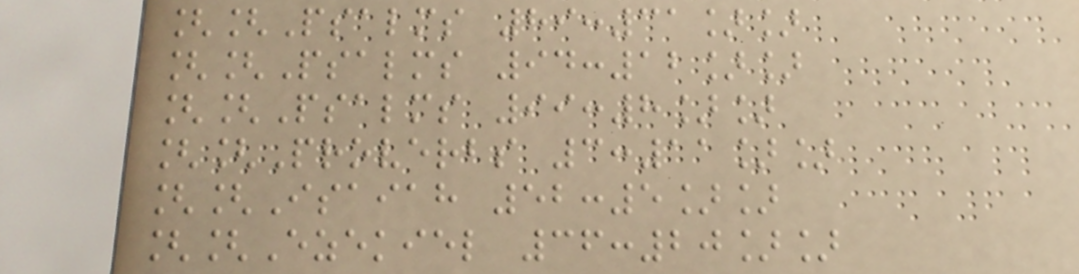[[Psalms 89:31]]
[[Psalms 94:12]]
[[Psalms 99:8]]
[[Proverbs 3:11]]
[[Isaiah 52:5]]
[[Ezekiel 36:20]]
